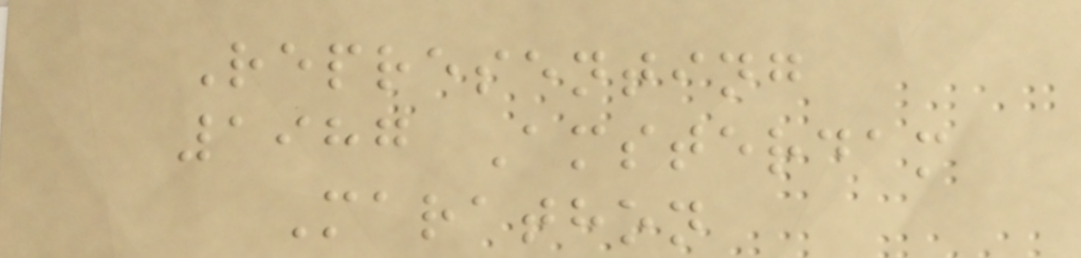Representing
1987 Amsterdam
Marathon
